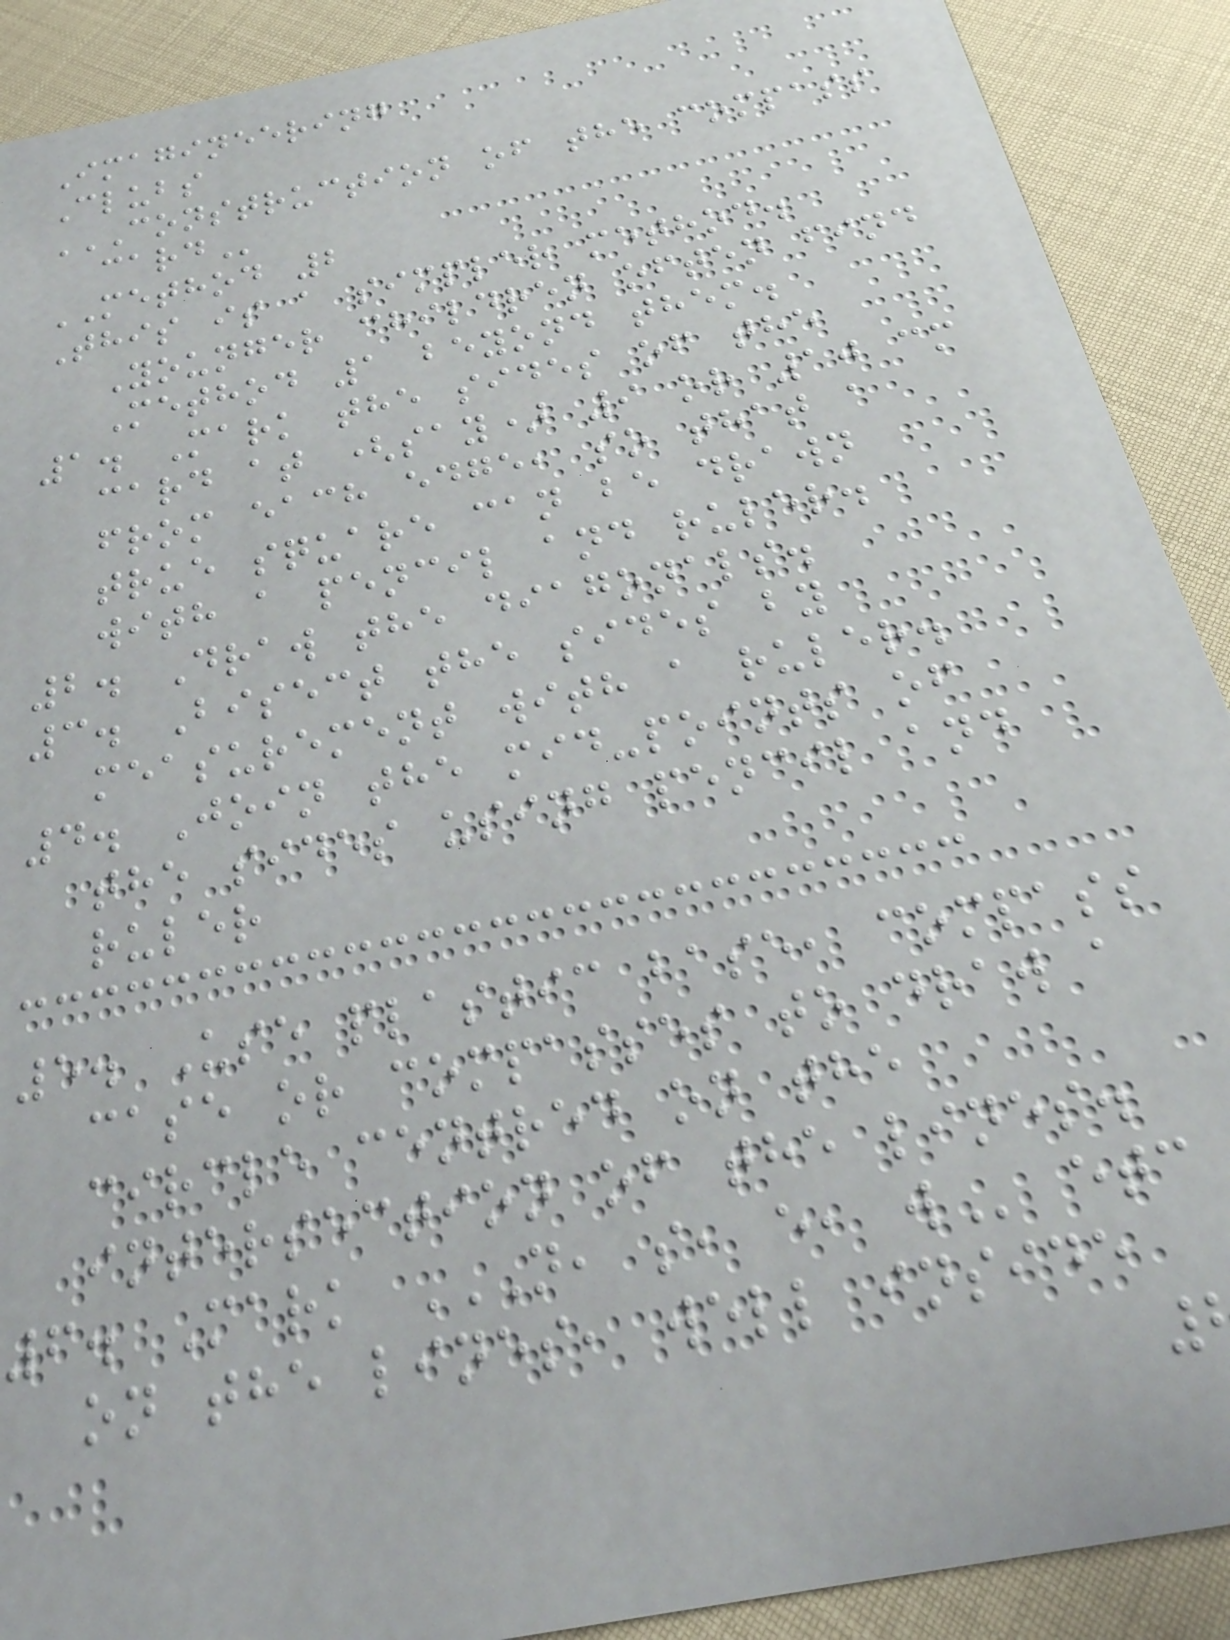Imagineering
Clubs
CONSTRUCTION OF THE COMPASS
METHOD 2
This is a simpler method.
Younger children often find
Method 1 beyond them.
1. Mark the sides of the
card at (say) 9 or 10 cm
from each edge, so that a
true square can be drawn
with a pencil and ruler.
2. Draw the diagonals.
3. Bisect the sides by
measurement with a ruler.
4. Join the mid-points of
the sides using pencil and
ruler
5. Use plastic base, compass
case or compasses to draw a
circle centred on the
intersection of the lines.
6. Mark N, S, E, W etc
on the lines, well inside
